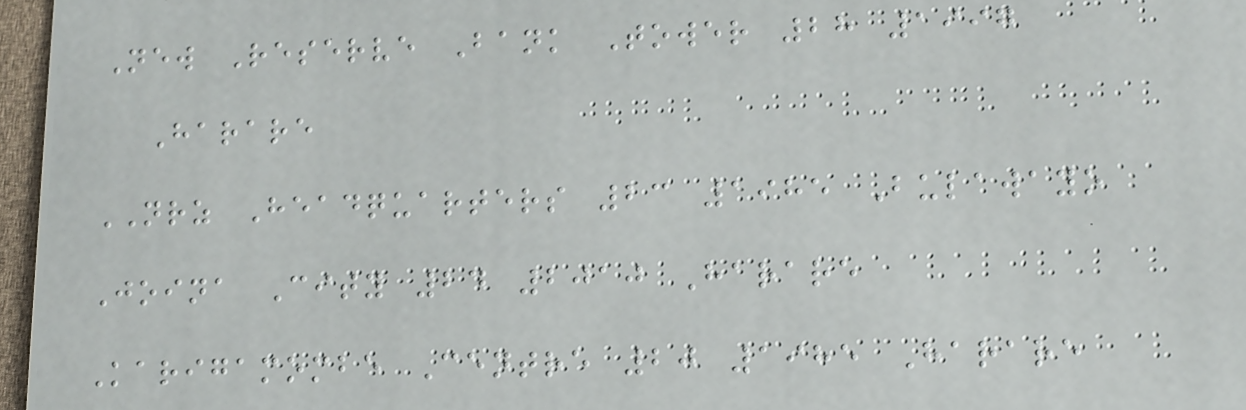New Reserve Bank Tower 28 1997
Harare
NRZ Headquarters 23 1985 Bulawayo
Joina City 24 2010 Harare
Karigamombe Centre 20 1985 Harare
